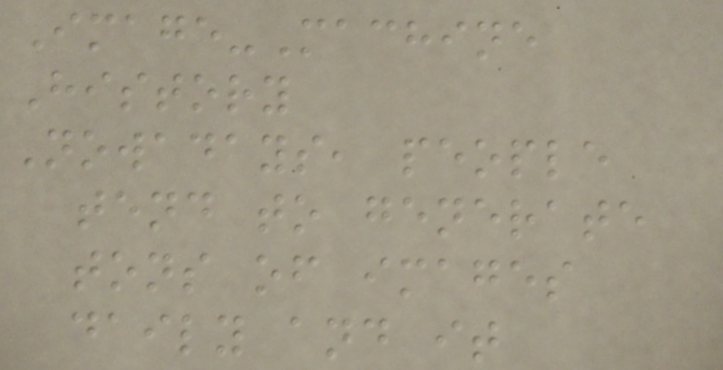Image-Machine
History
Nowadays, people
tend to generate
tons of images
daily and it
